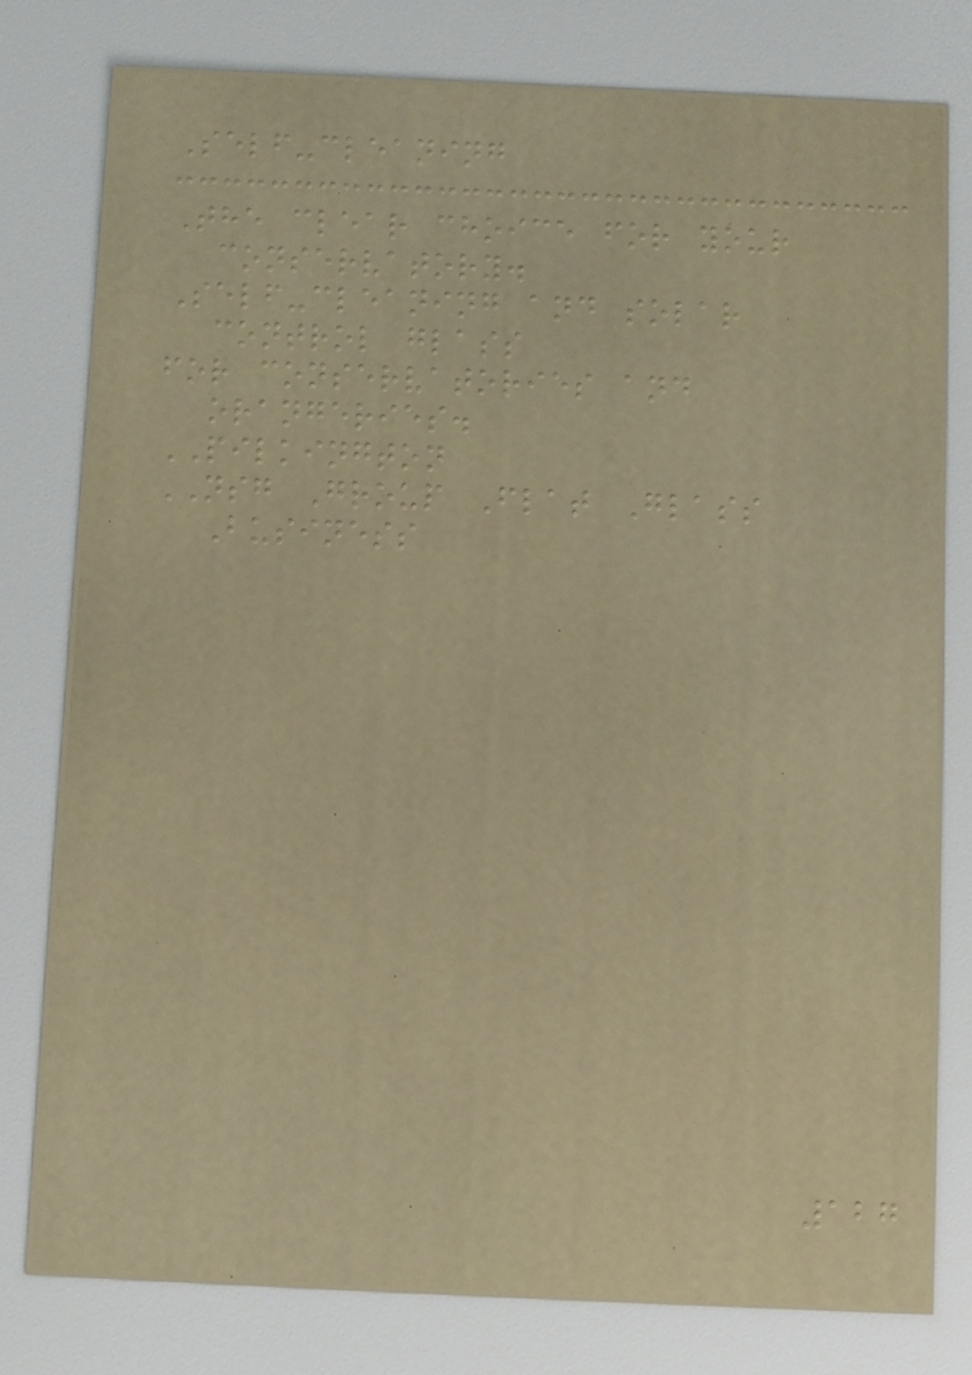Self-cleaning
The clear choice for your
conservatory.
Self-cleaning and solar
control glass
for conservatories and
orangeries.
PILKINGTON
NSG Group Flat Glass
Business
127
